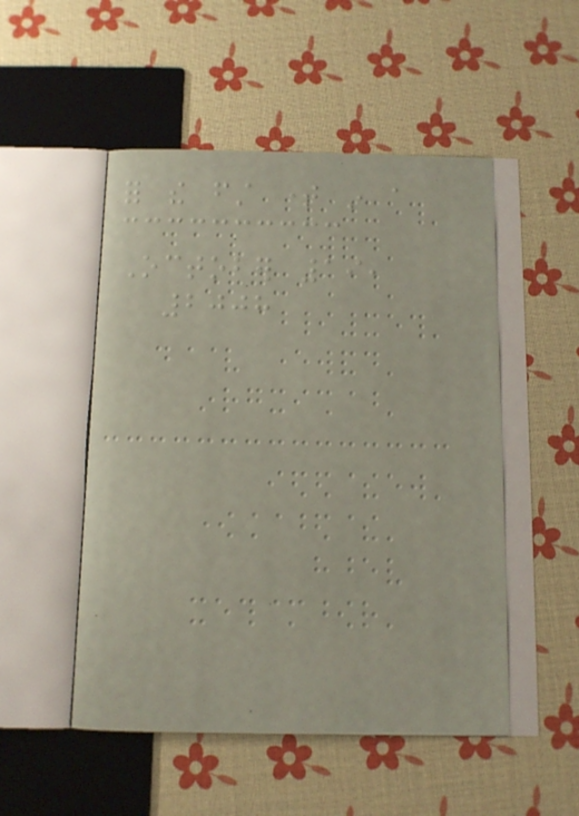for the first time in a
October 19,
2008
